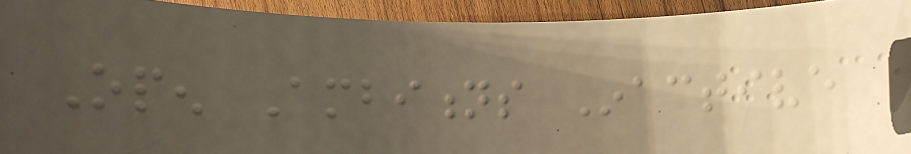Open Ambitions Inactive
